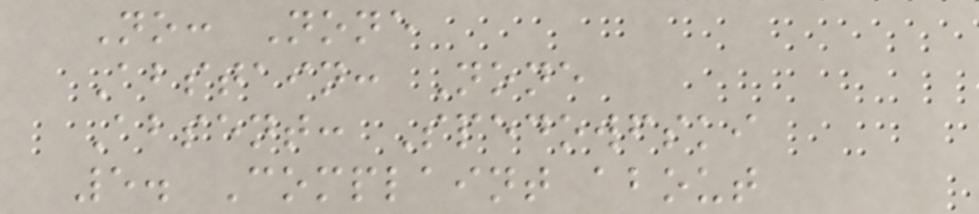No: None
Abstain: None
Absent: Spedowfski
5. Complaint about
